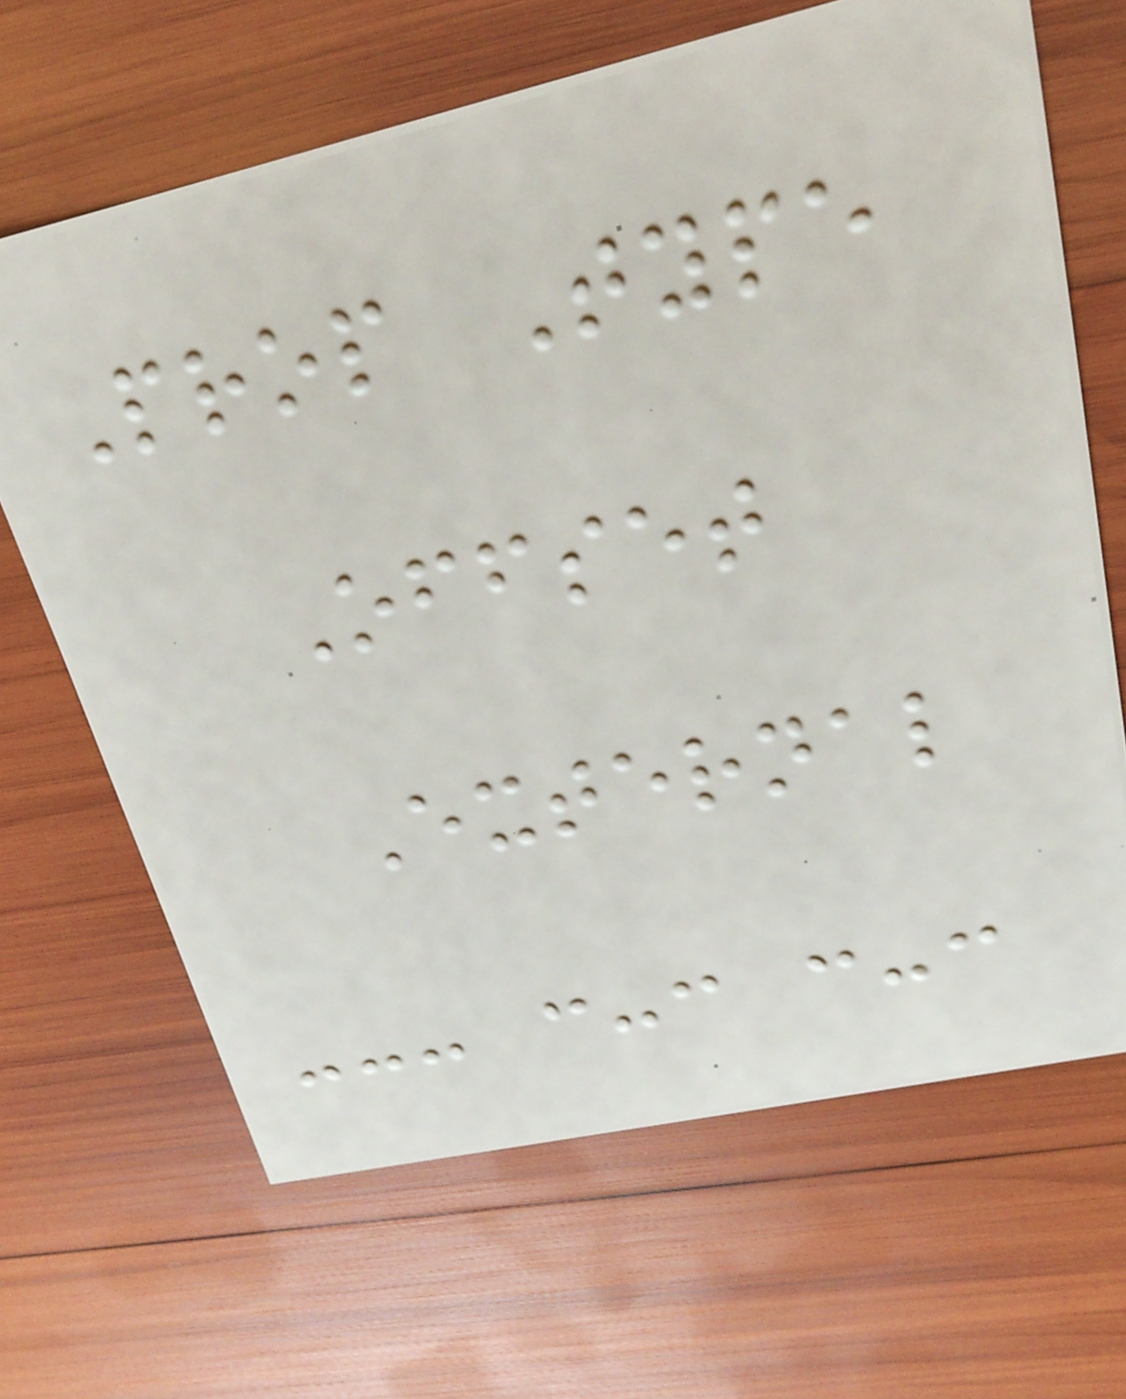Prop Type
Offset
External
--- :-: :-:
